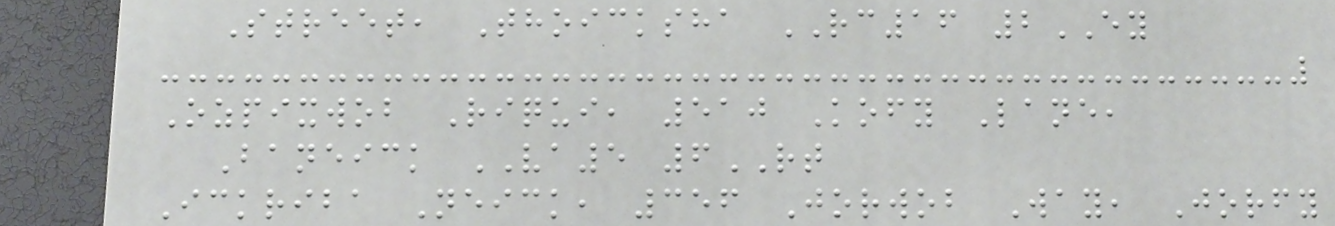Street, Thoicksha RC16 2EY
Ozpixwob Riqui, 510 Kofy Lane,
Baneick VA5 6RT
Ickriba Neick, 356 Jorwob Way, Jorfy
